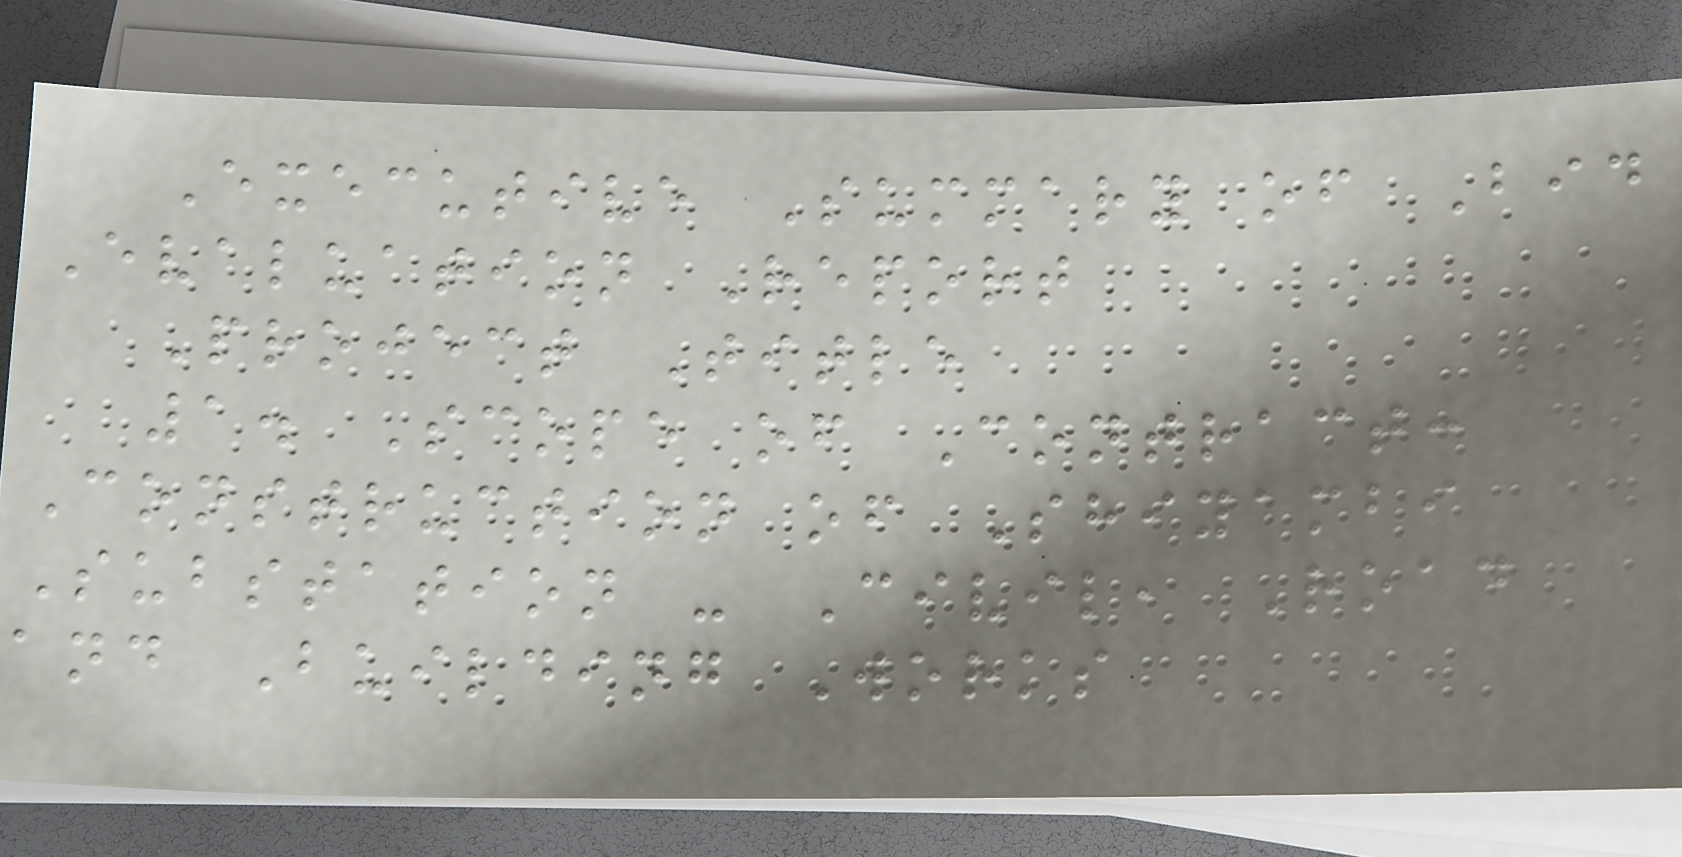Executive Summary of Bid
Evaluation Report
Project Title
1. Scope of Contract:
Construction of Shiyambi
Substation - Civil, Road
and Building Works
